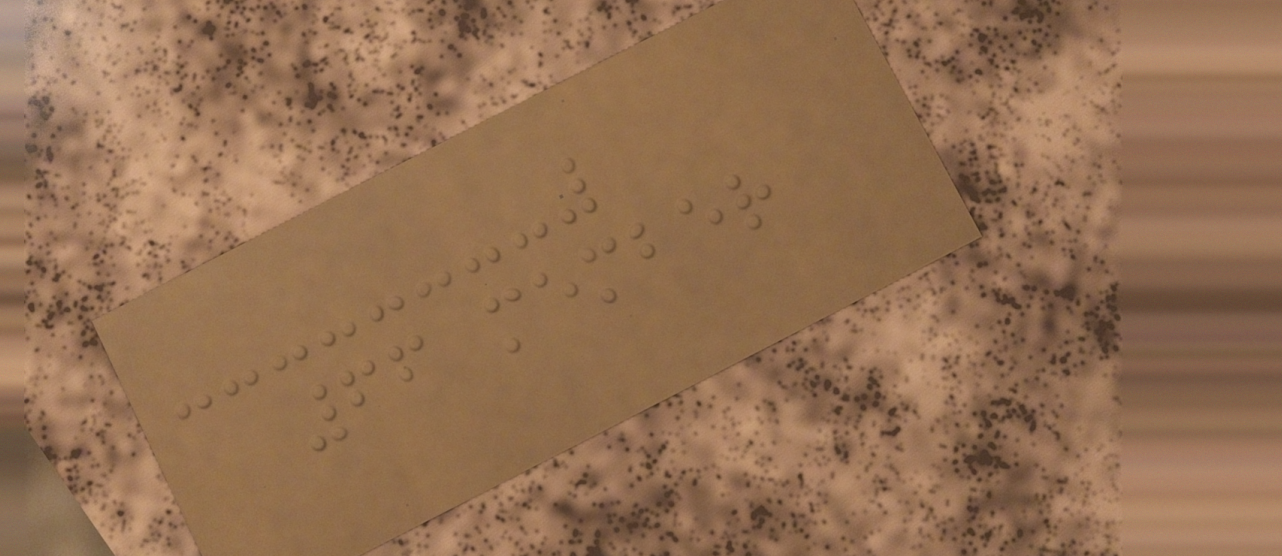66 member
